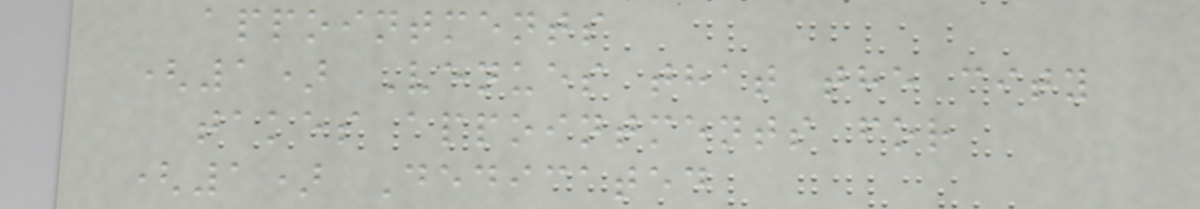appointments
(1) Venues that the city
takes appointments for
(1) Dedicated
